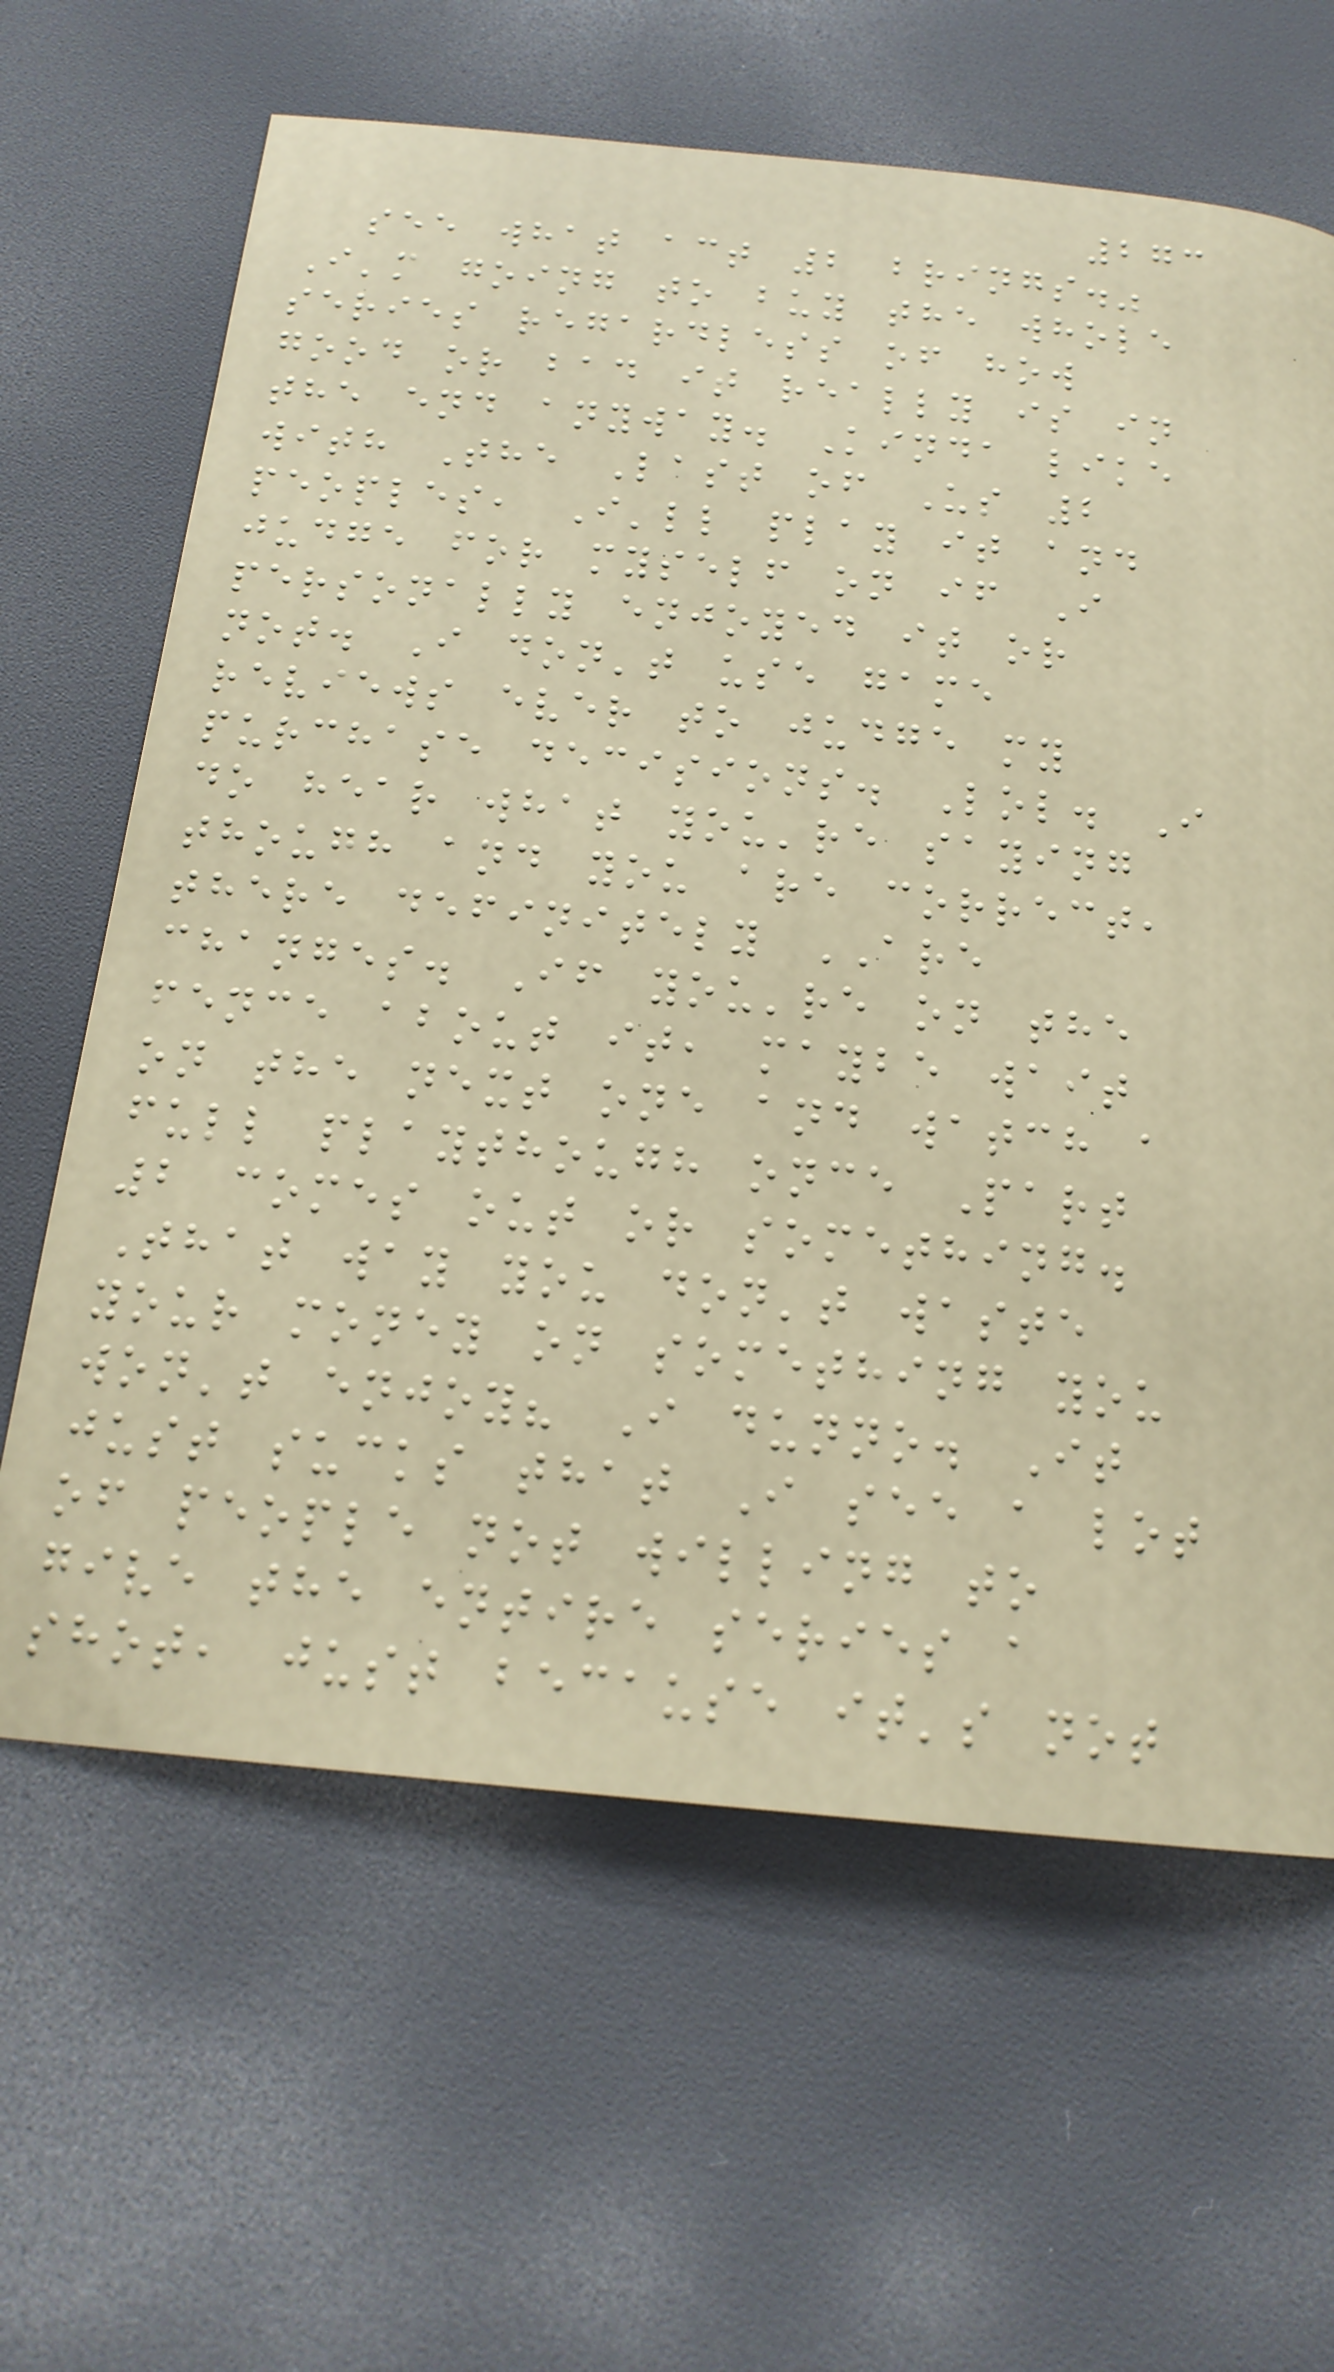273
see what act 2 brings."
I'm going to buy the whole
series regardless of how
good or bad it really is in
the end anyway. Kinda like
with The Last of Us 2
peoples, I'll play it and
judge for myself on if I
personally enjoyed it or
not. I don't use game
reviews ever to judge my
purchase decisions. Lol. I
do hear what you're saying
though and you are correct,
there definitely ARE
changes. If you're on the
fence about it, maybe wait
on the next one and watch a
full playthough once Part
2 comes out or something.
That way you don't waste
your money on something you
won't enjoy? I dunno. It
just sucks that I see a lot
of people not willing to
give the entire series a
shot, just because it's not
